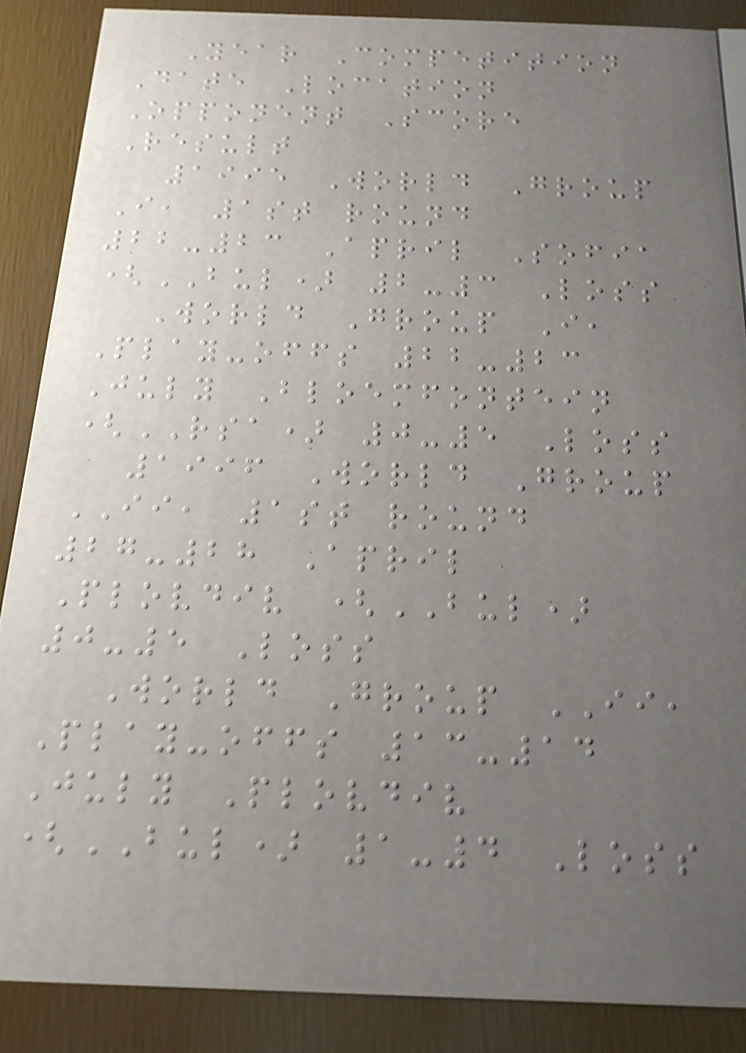Year Competition
Date Location
Opponent Score
Result
1995 World Group
I, 1st round
22-23 April Sofia
(BUL) 2-3 Loss
World Group I,
Play-offs 22-23
July Bloemfontein
(RSA) 0-5 Loss
1996 World Group
II, 1st round
27-28 April
Plovdiv (BUL)
0-5 Loss
World Group II,
Play-offs 13-14
July Plovdiv
(BUL) 1-4 Loss
